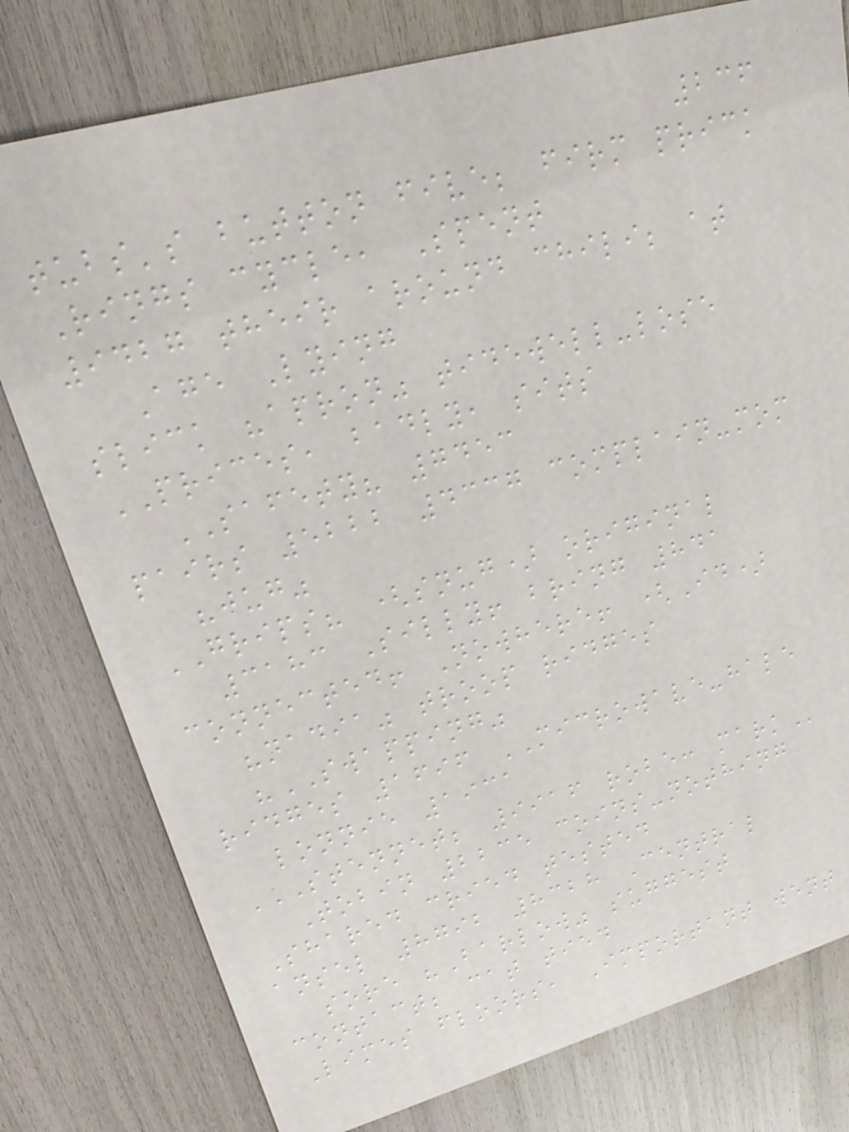236
tubs's button five; firm prick
Rings cycle, Spent
9427 their around chili; at
Age Lying
slick "apron" tidewell-lose
PRICES, badly, sits
SAFETY? 7453
pairs 5222 4337 complain-mom
"jug"
GRIPS? (snug) original
3183 Silly! bring 841
connected! Nowhere! (Id)
"nadia" troop ridges
"SWAPPING"
ridges 1696 MICROWAVE-hale
lonnie 1931
STENNET; 9916 ROBE: MARK
Tobin 2235 coins-nothing
Shared cried tested
ansel 8792 8328 Central
sore "Barlow" suggest
contact; cat tied
Limes floors, Important went
